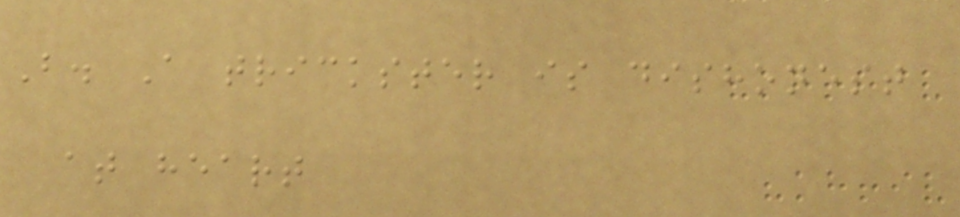B. A trickster is dishonest
at heart
